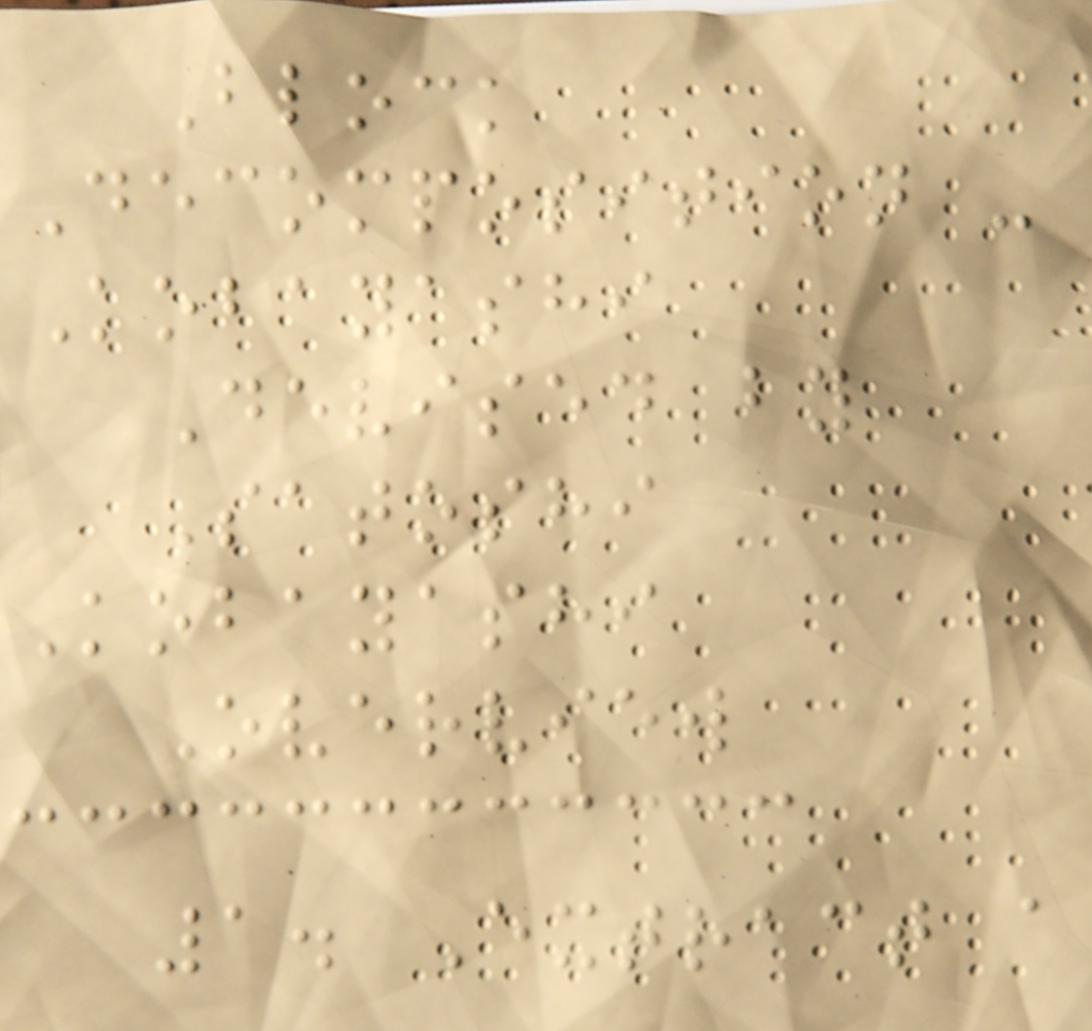Block
Decomposition -
Kobayashi
Devised by
Satoshi
Kobayashi
Overview
1. Extract a
